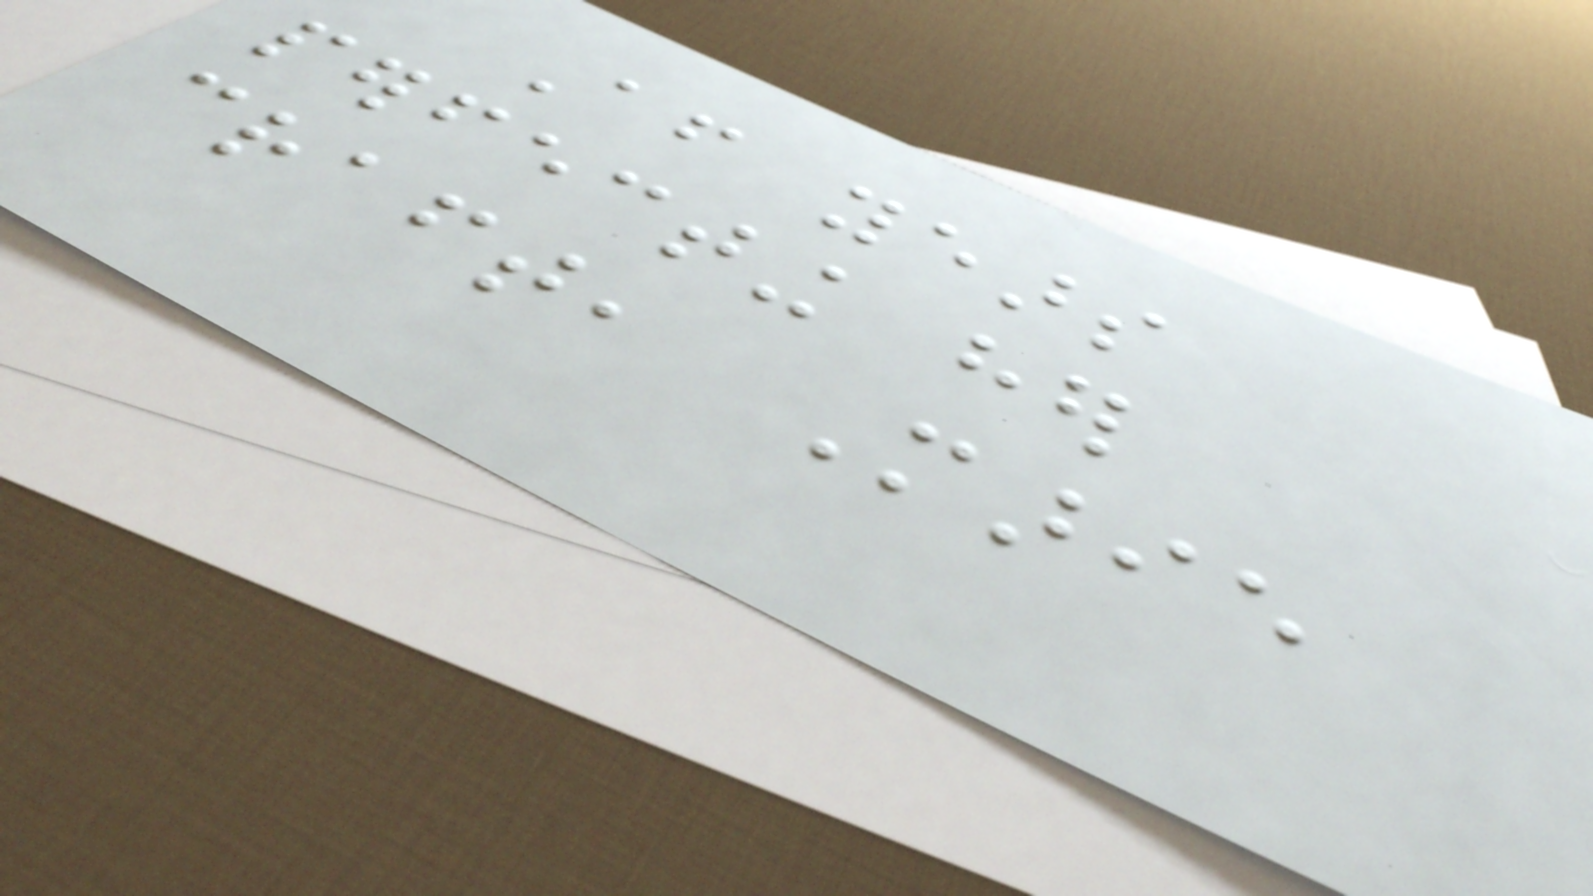After years
perfecting her
craft, Marie
